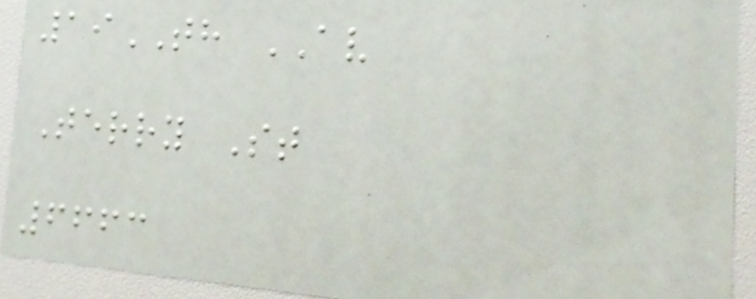19TH AV
Terry St
6663
